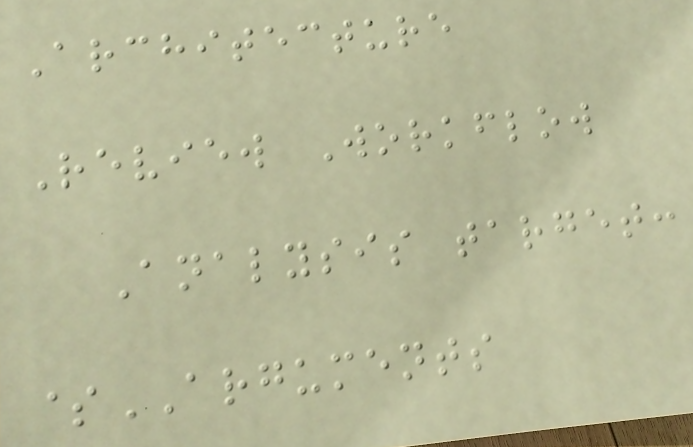Architecture
Review Workflow
Analysis target:
$ARGUMENTS
